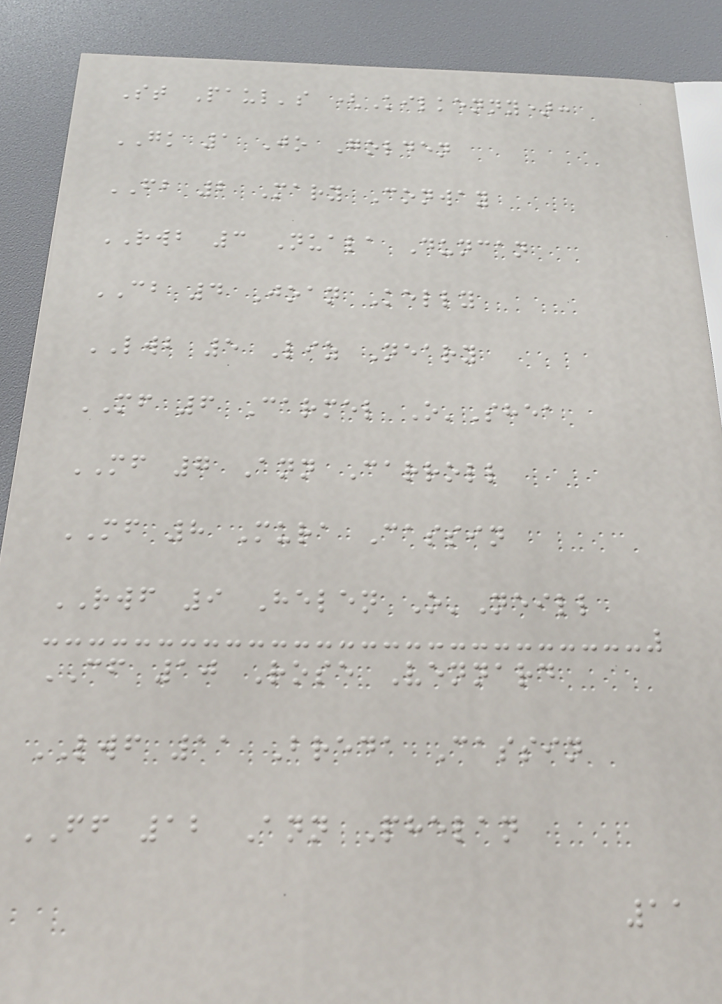St Paul's (Kilkenny):
GK 1 Jo Golden
FB 2 Mary Conway
RWB 3 Nuala Duncan
CB 4 Joan Kelly
LWB 5 Liz Neary
MF 6 Carmel O'Shea
MF 7 Ann Carroll
MF 8 Mura Cassin
RWF 9 Helen O'Neill
CF 10 Rose Vennard
LWF 11 Breda Cassin
FF 12 Ann Phelan
11
